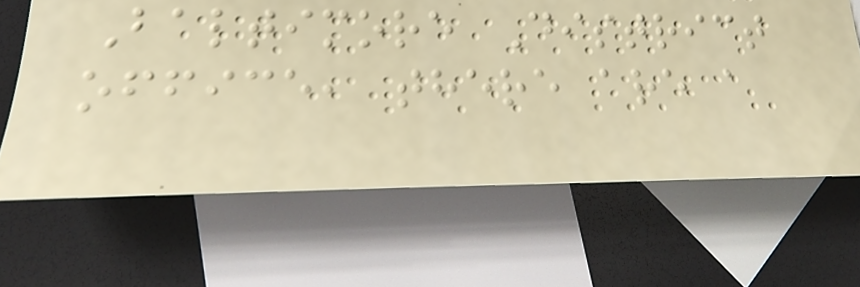Baltimore District
office, there are a
